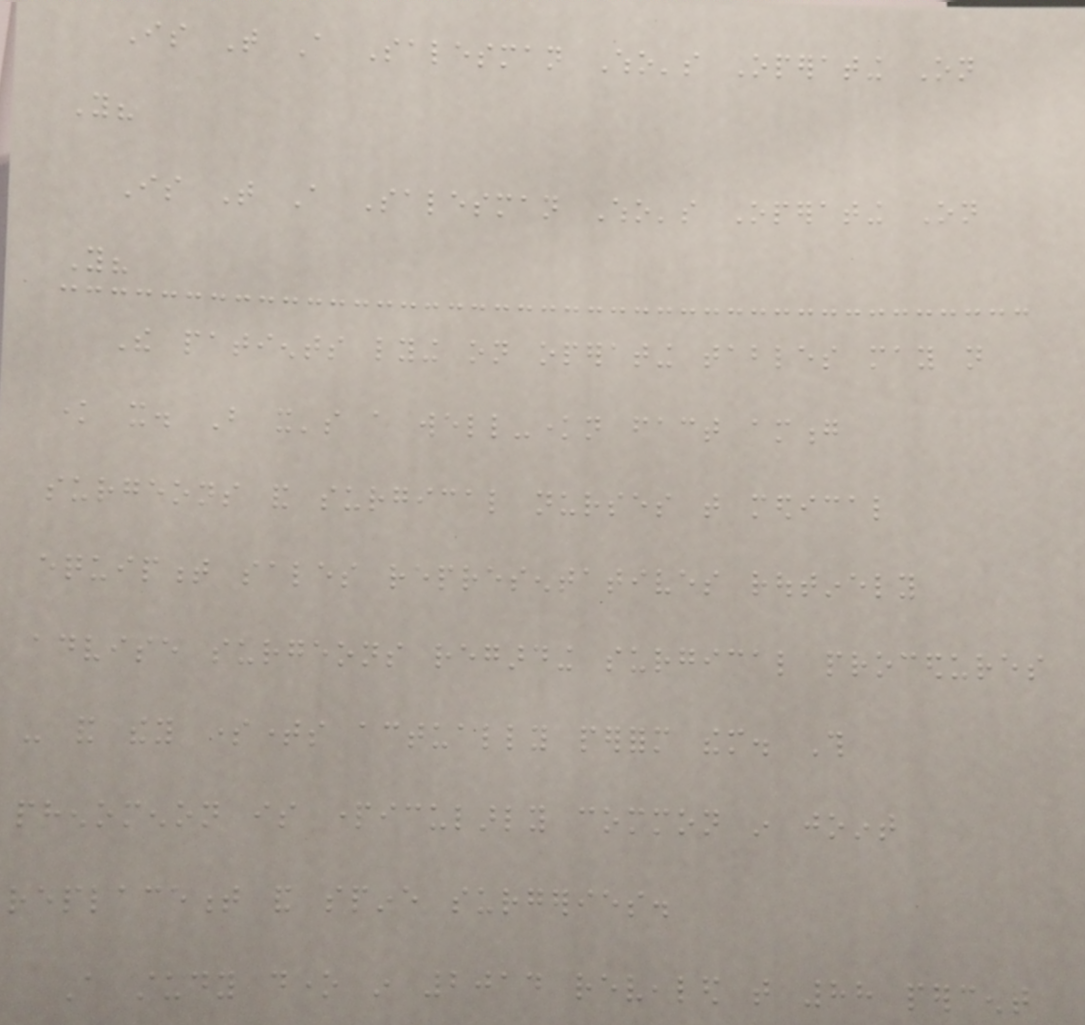Is That A Salesman Who's Operating On
You?
Is That A Salesman Who's Operating On
You?
The patients lying on operating tables may not
know it. But it's a well-known fact among
surgeons and surgical nurses that medical
equipment sales representatives routinely
advise surgeons regarding surgical procedures
- and they sometimes actually perform them. This
phenomenon is particularly common in joint
replacement and spine surgeries.
A study done in 2014 revealed that 88 percent
